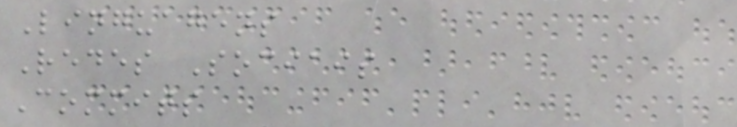Linguagens
Redes Sociais
Commits
